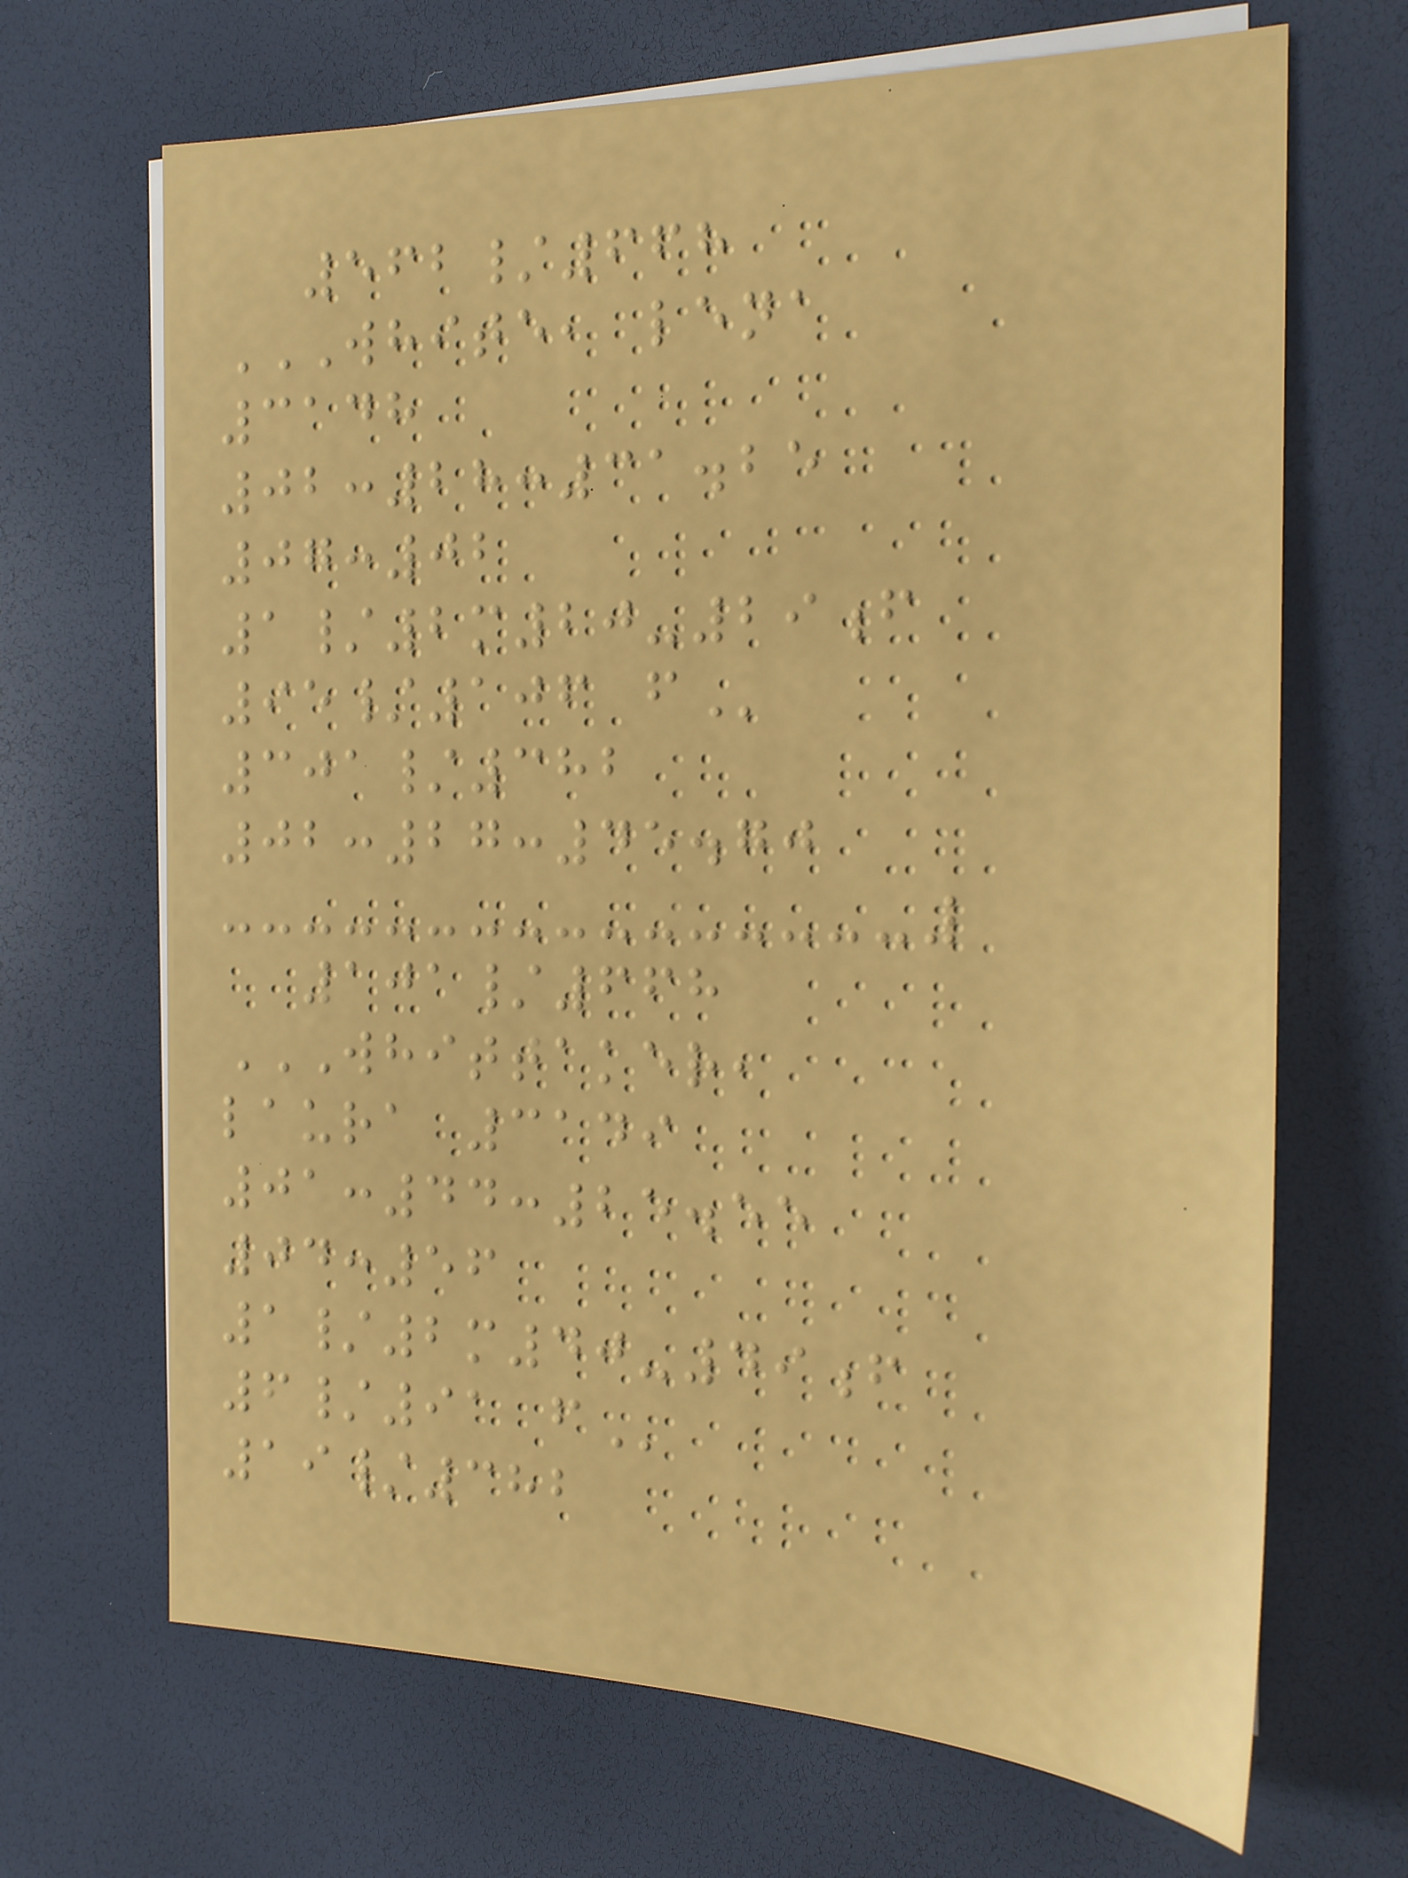562/668
WHITE, LENA
3148
02:28:31.25
07:02
1/2M20-29F
95/106 F
301/382
02:27:45.70
101/668
WHITTAKER,
LAURA 3149
01:44:25.55
04:56
1/2M40-49F
6/91 F
19/382
